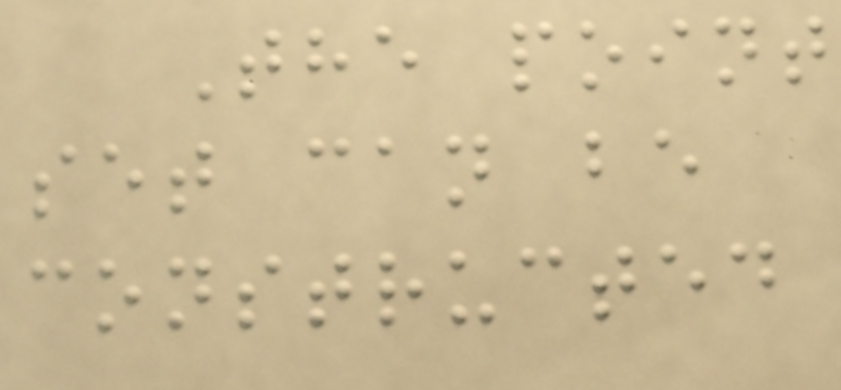The point
set can be
constructed
